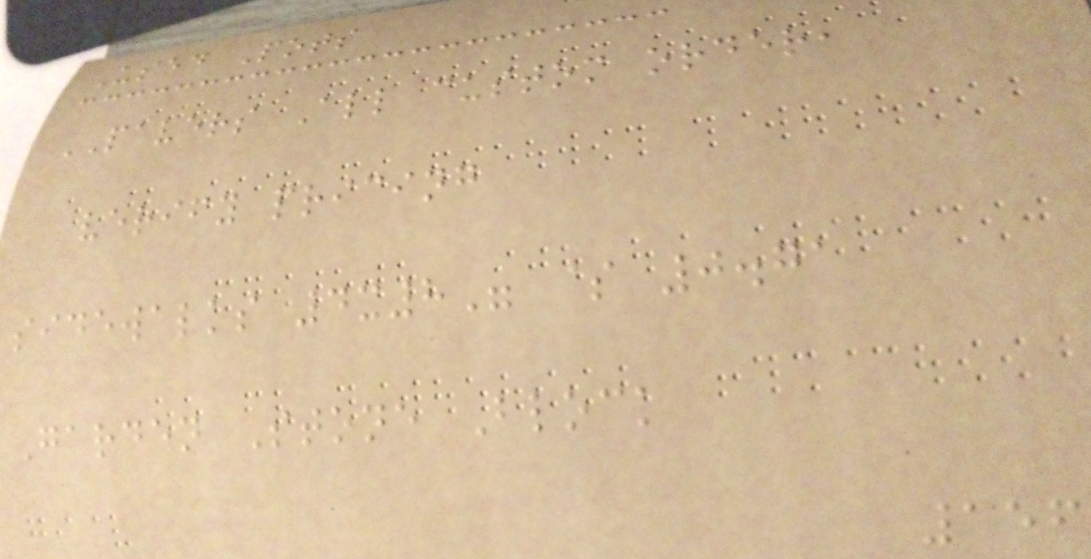Used Pots
PAVERS All custom order,
verify pricing
sidewalks 4x8" $ 0.71
Garden Stone Block
156
